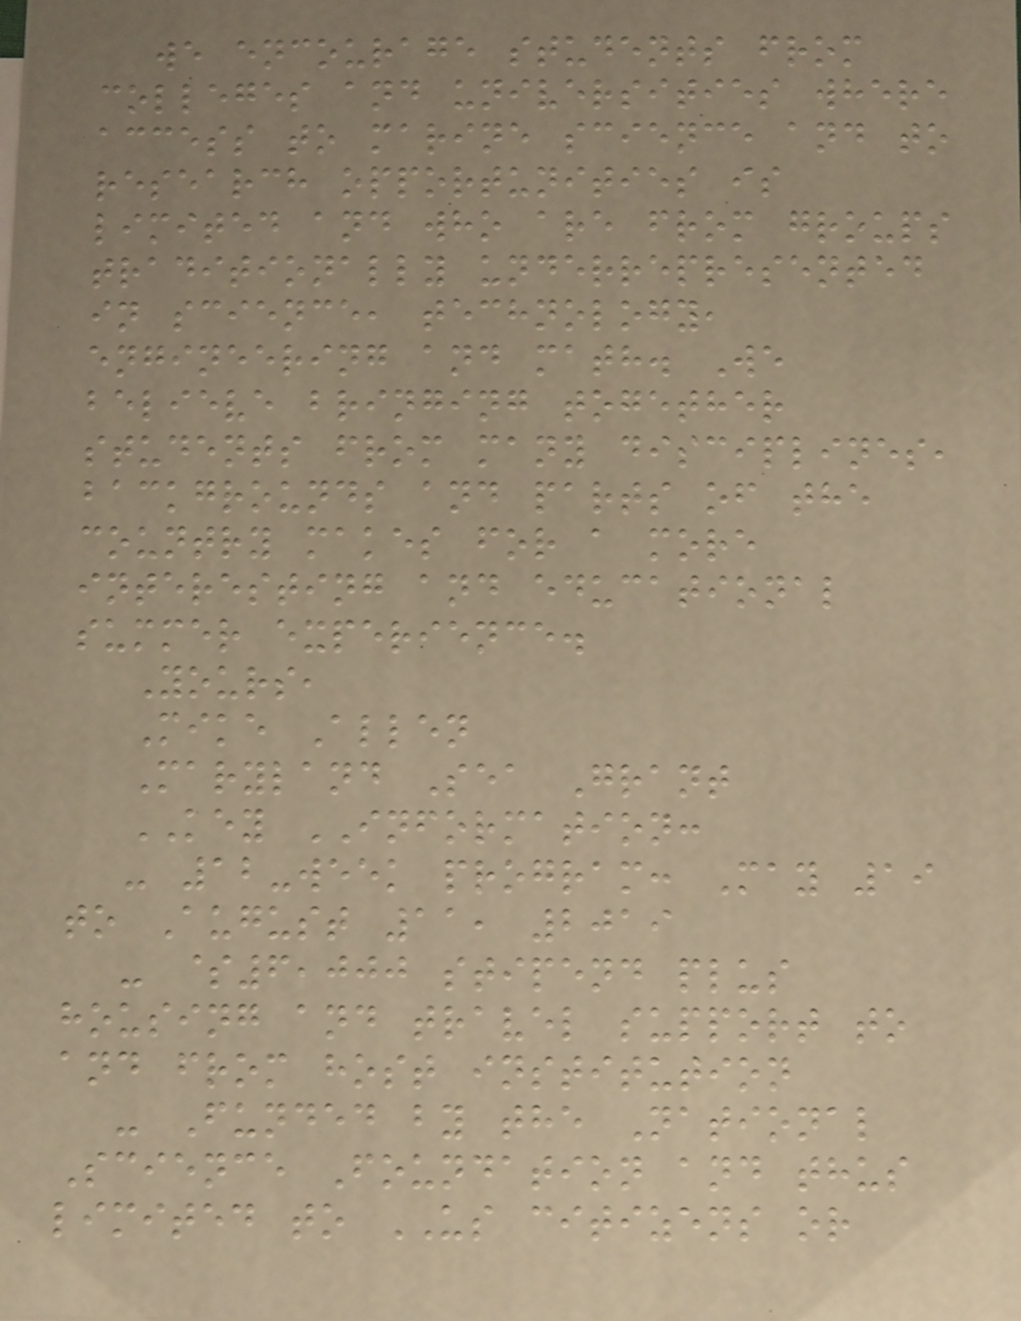we encourage students from
colleges and universities where
access to marine science and to
research opportunities is
limited and who are from groups
traditionally underrepresented
in science, technology,
engineering and math. We
believe bringing together
students from many disciplines,
backgrounds and parts of the
country makes for a more
interesting and educational
summer experience.
Yours,
Mike Allen
Maryland Sea Grant
KEY INFORMATION:
- 12-week program: May 19
to August 11, 2019
- $6,000 stipend plus
housing and travel support to
and from host institution
- Funded by the National
Science Foundation and thus
limited to US citizens or
